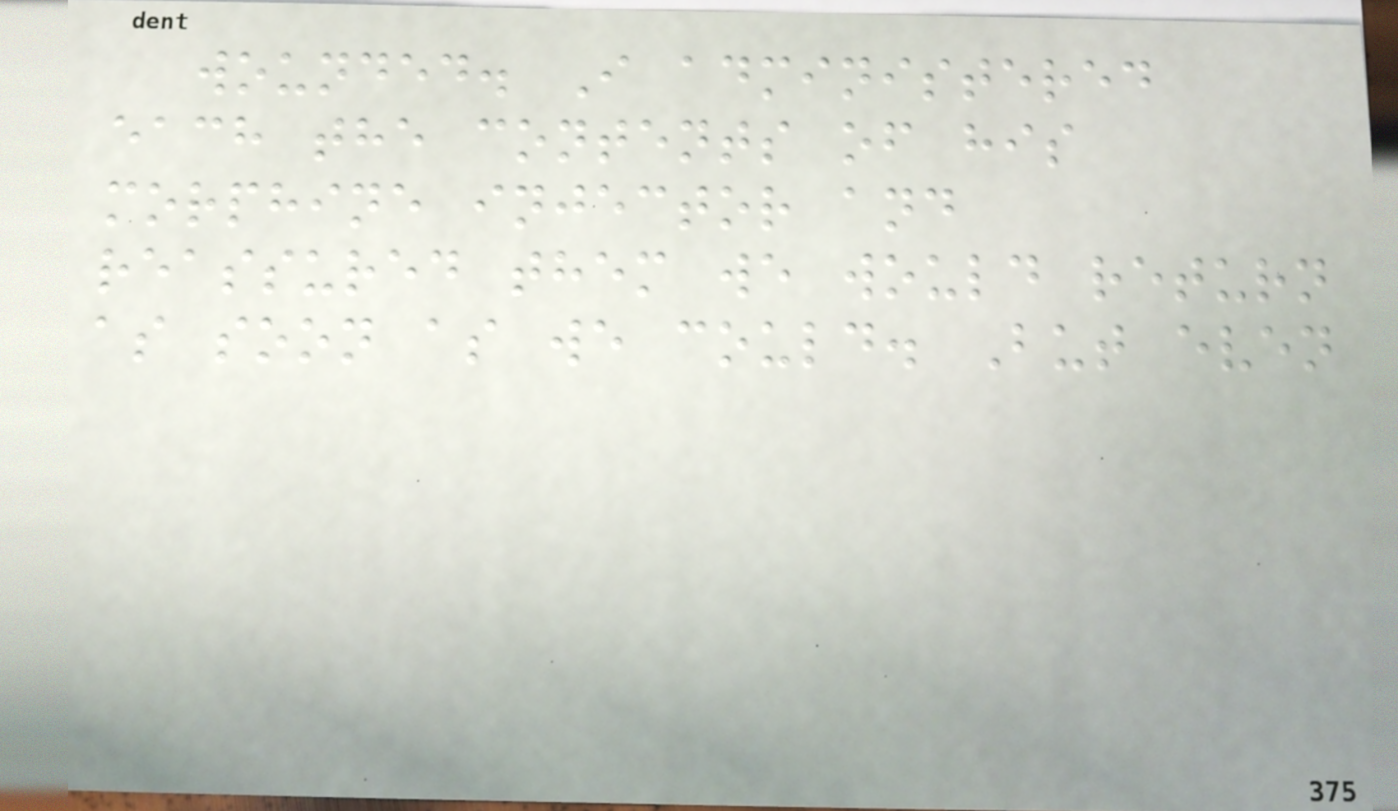wounded. I administered
each the contents of his
morphine injector and
reassured them we would return
as soon as we could. But even
